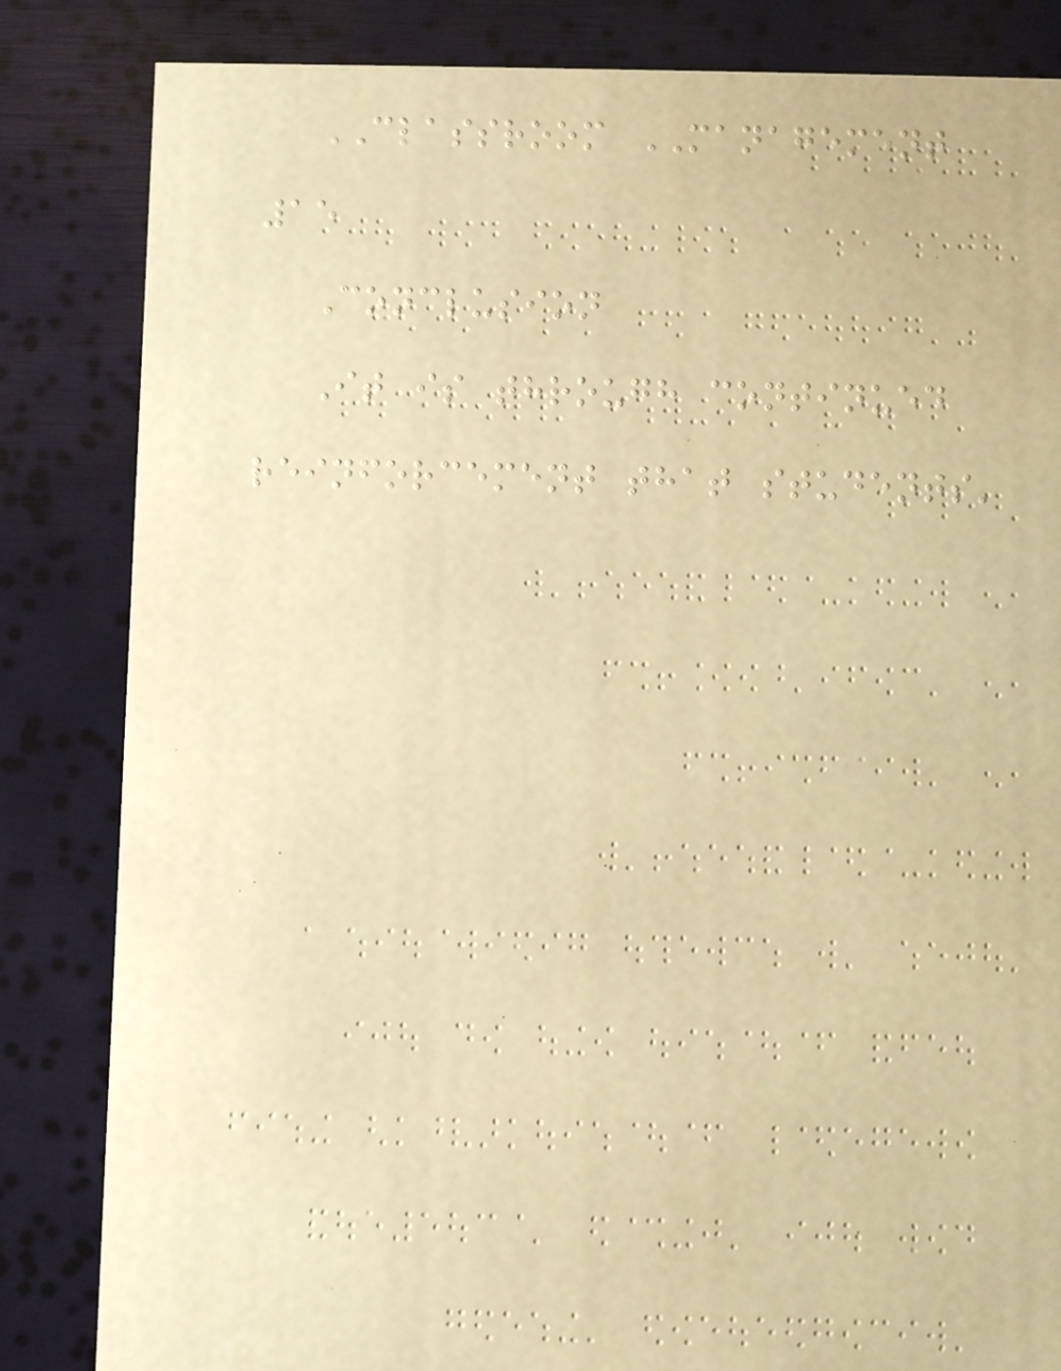CLASSROOM MANAGEMENT
15
Conclusion
It is through continued
reinforcement that students'
